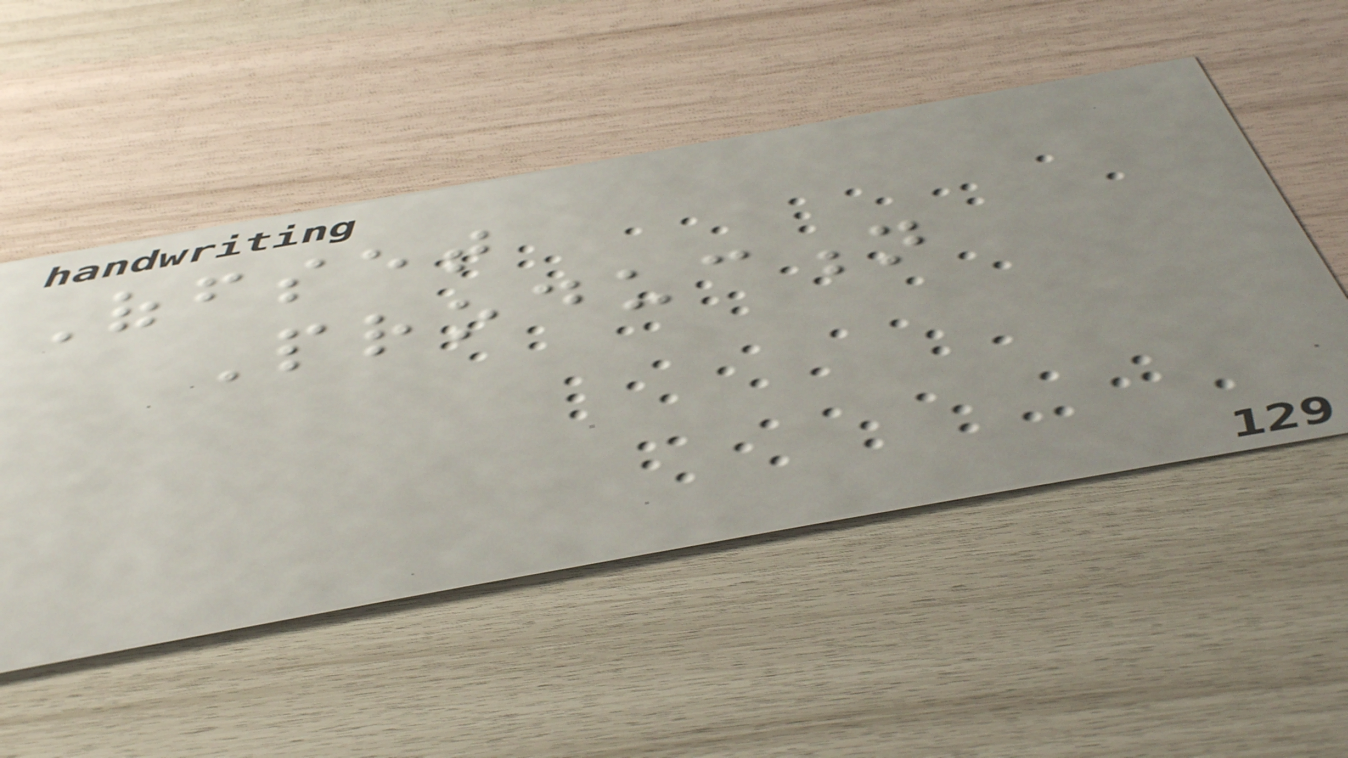Offset
Production
